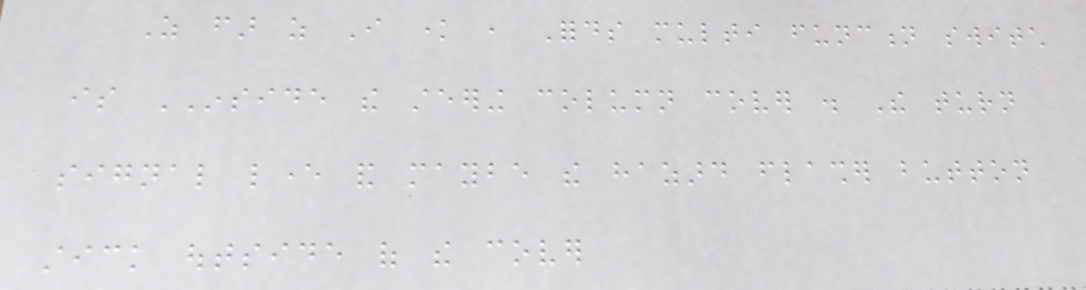As far as I know , Fords multi function switch
is INSIDE the steering column cover . The turn
signal lever and maybe the hazard flasher button
stick outside of the cover
